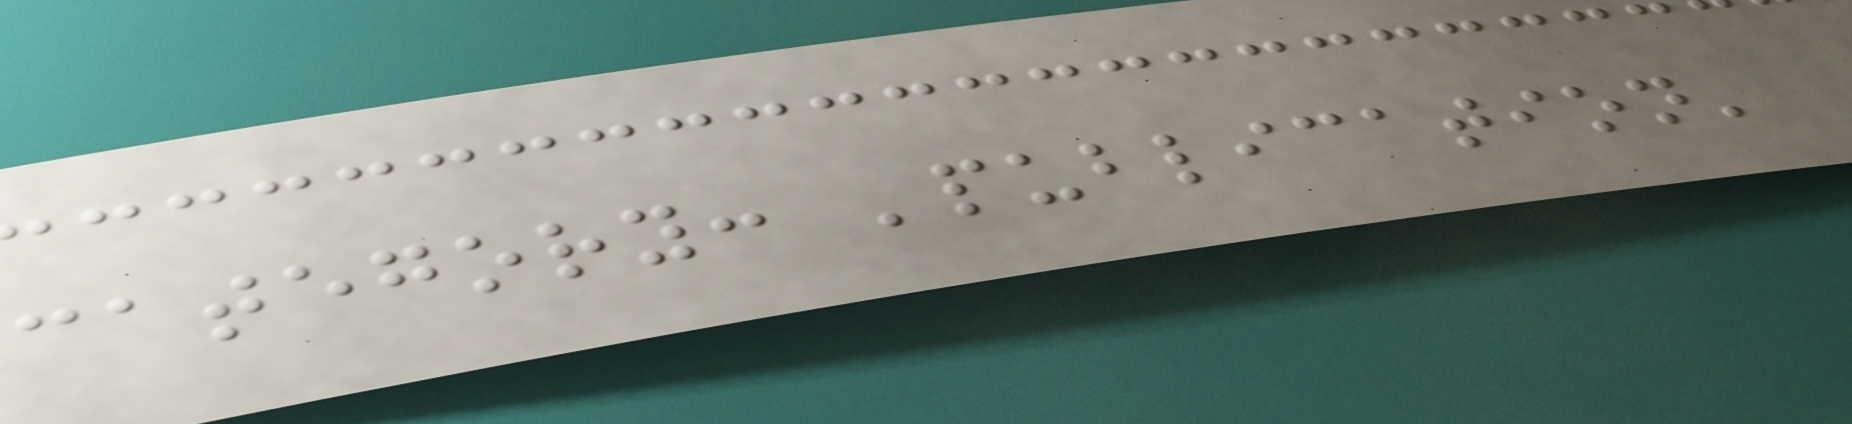category: 'publication'
